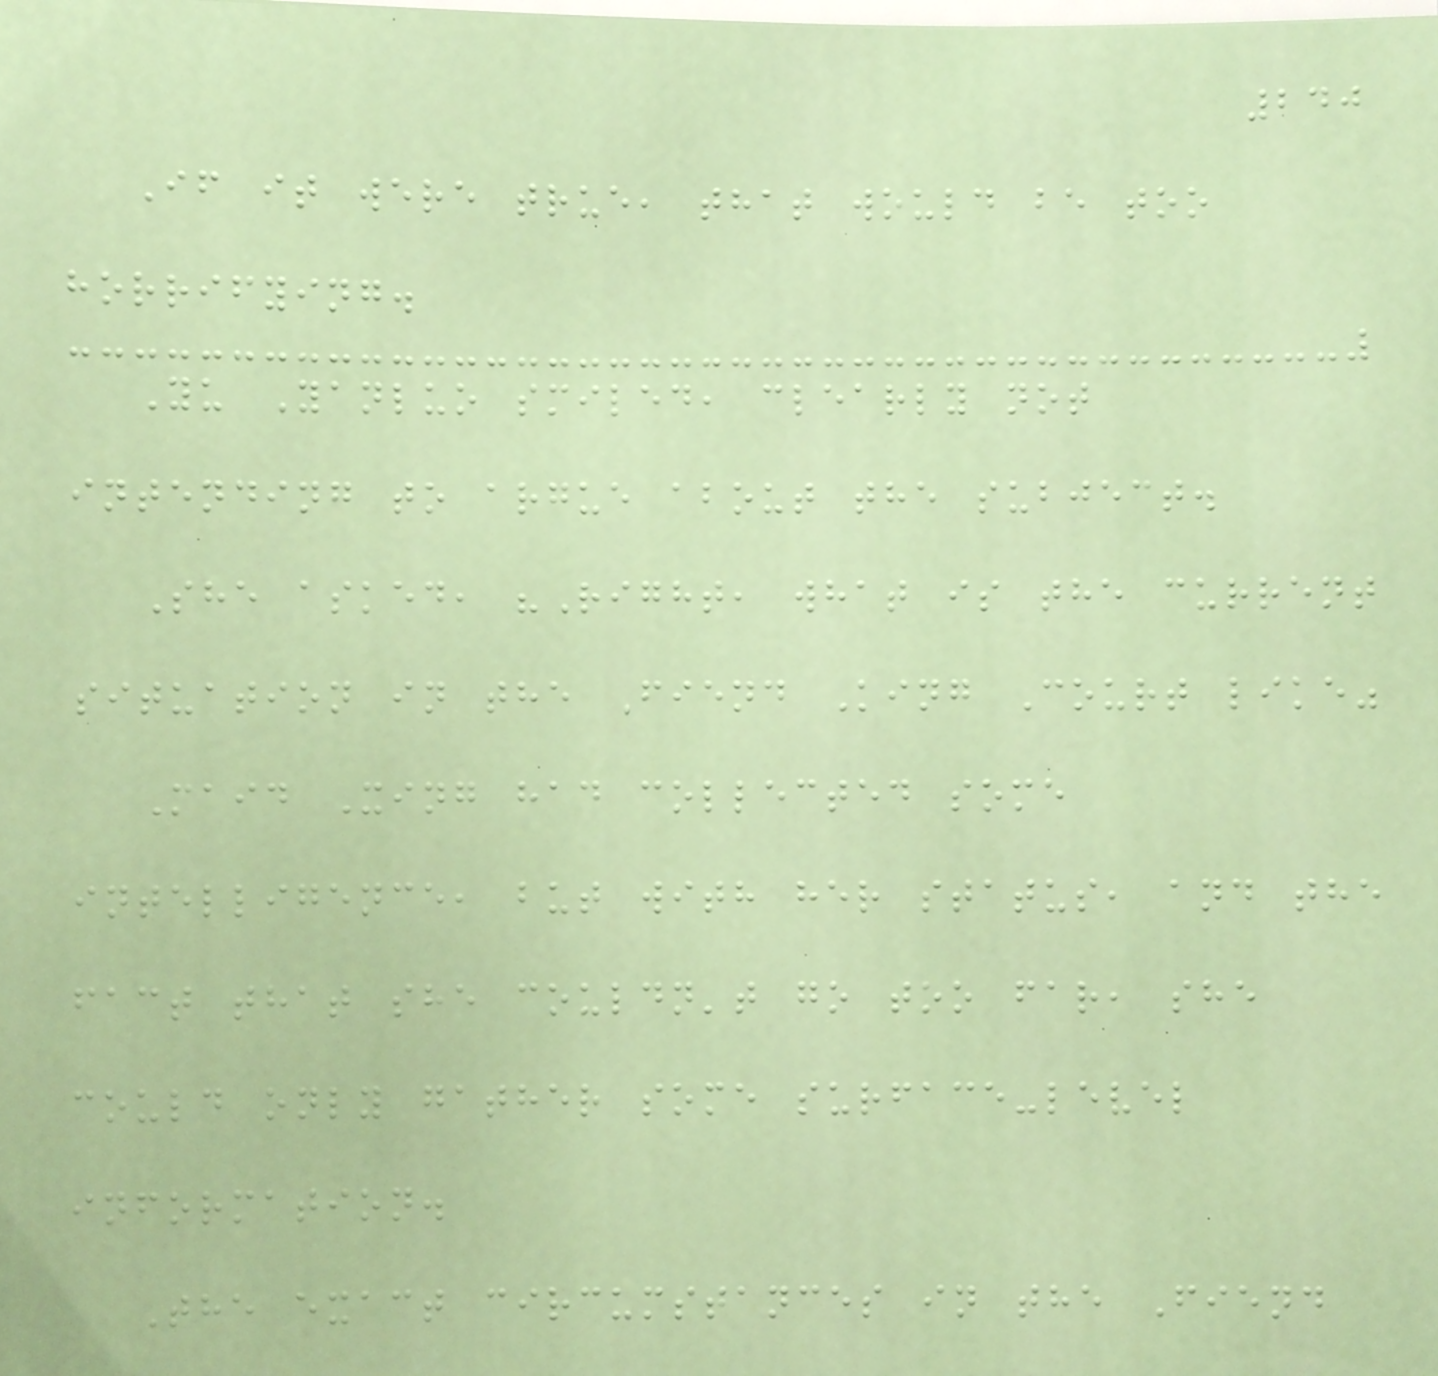240
If it were true, that would be too
horrifying.
Yu Yanluo smiled, clearly not
intending to argue about the subject.
She asked, "Right, what is the current
situation in the Fiend King Court like"
Maid Xing had collected some
intelligence, but with her status, and the
fact that she couldn't go too far, she
could only gather some surface-level
information.
The exact circumstances in the Fiend
